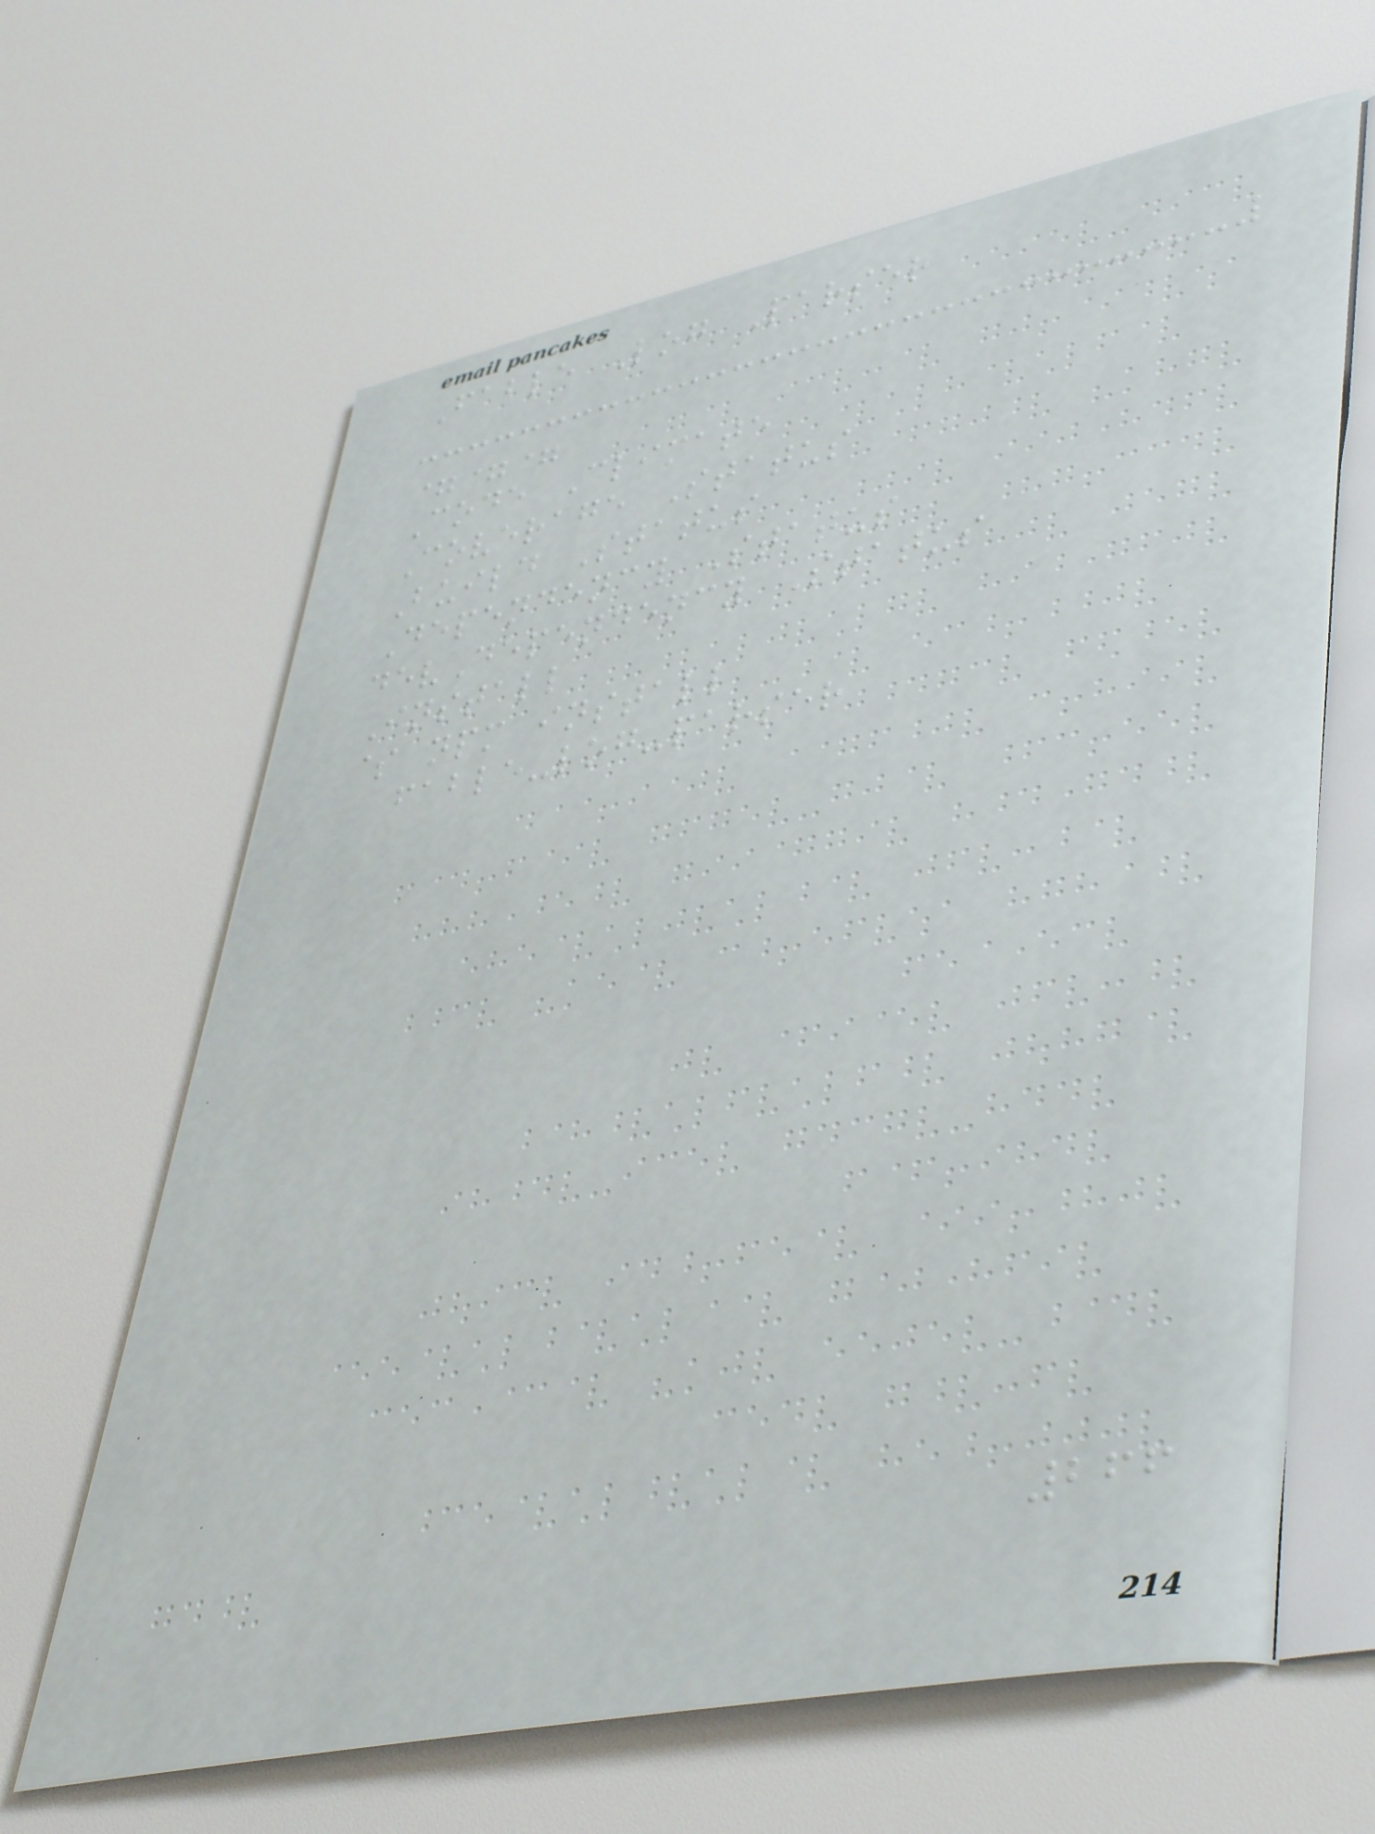Fable Log Parser
===
Code Climate
Coverage Status
Build Status
Dependency Status
devDependency Status
Install
$ npm install
fable-log-parser
266
